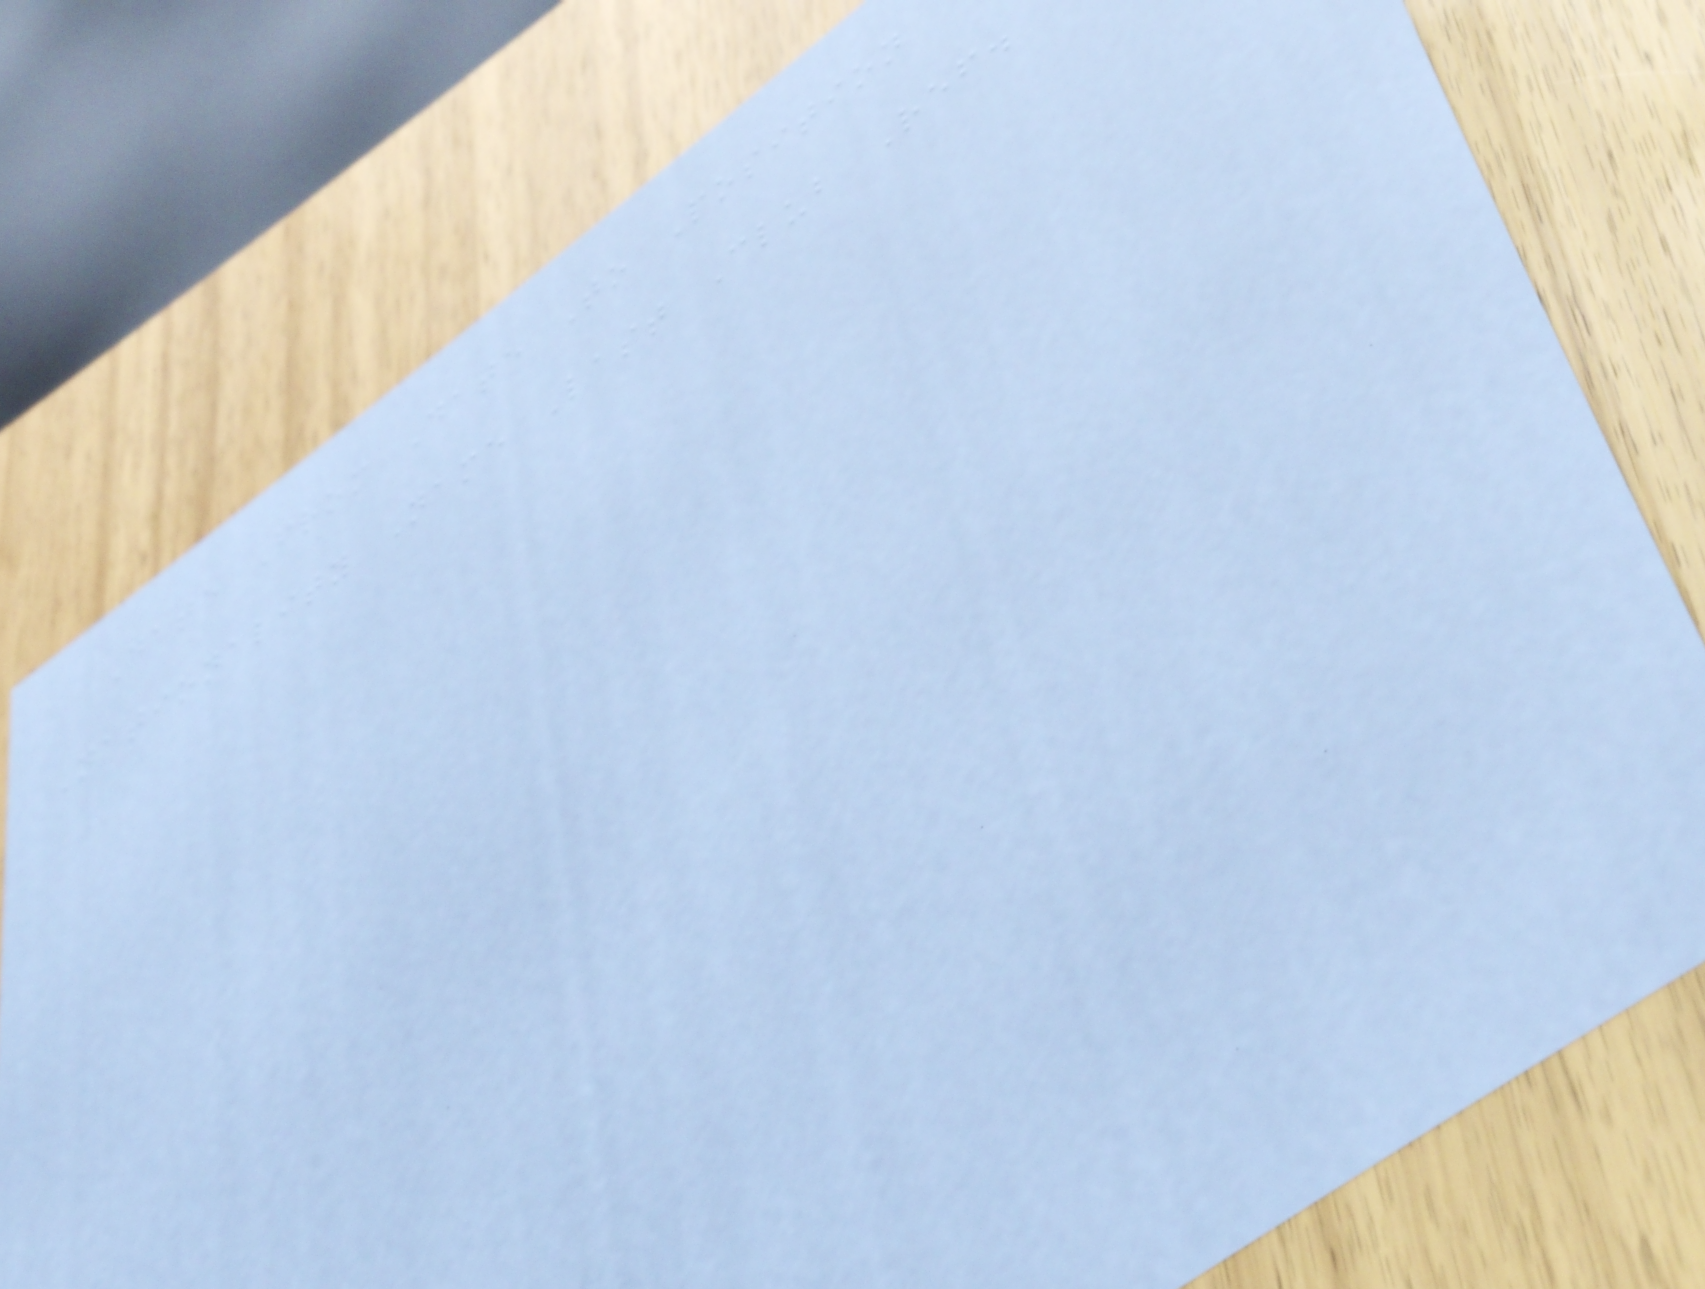Date From Date To Position
Nationality Name Last Club Ref.
